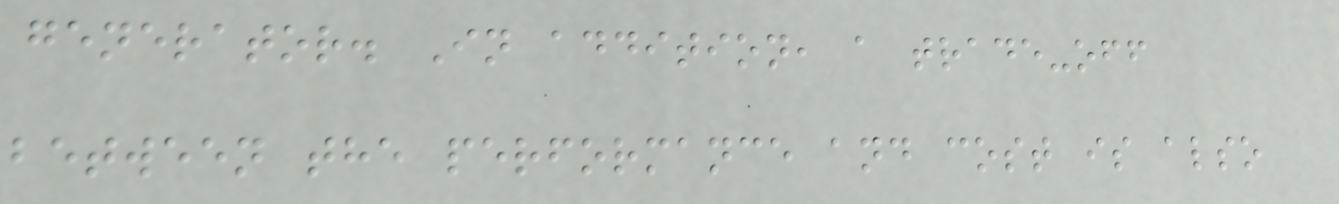generator. In addition, a trade-off
between the performance and cost is also
